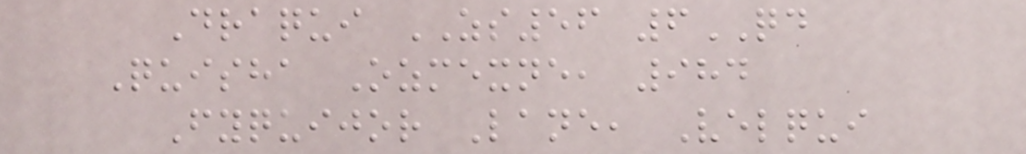Draqui ZS56 6QD
Quisha Ozmexne, 984
Fyquijor Lane, Velqui
